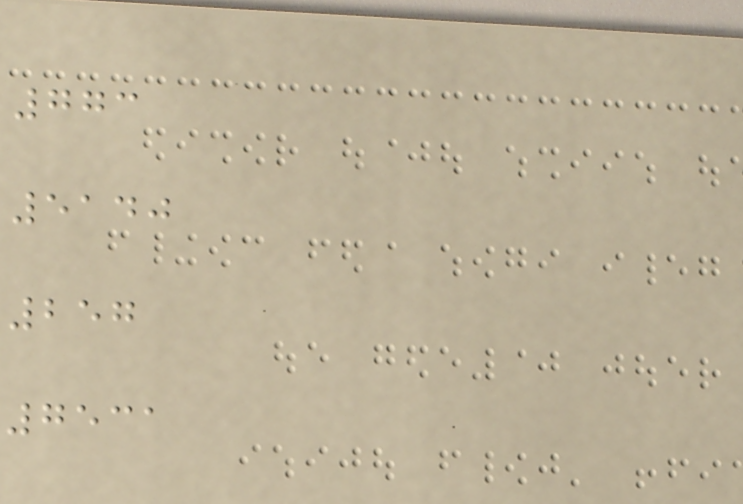773
5140
257
7531
